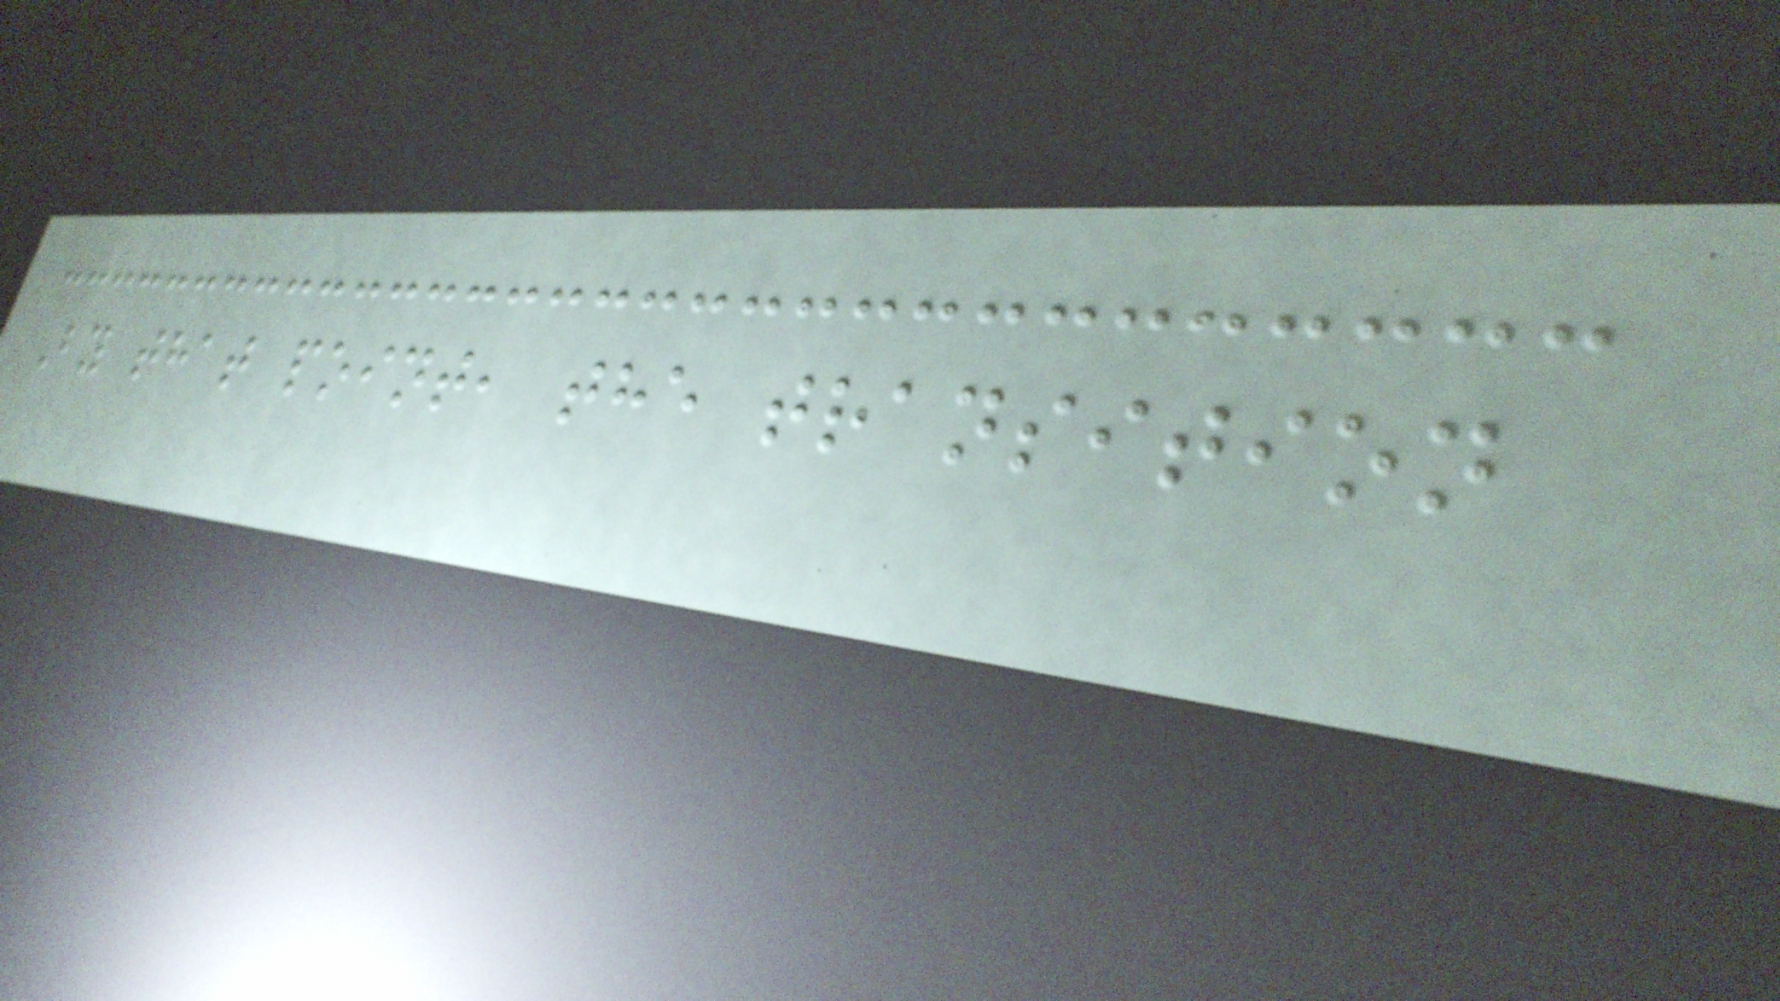By that point, the transition
